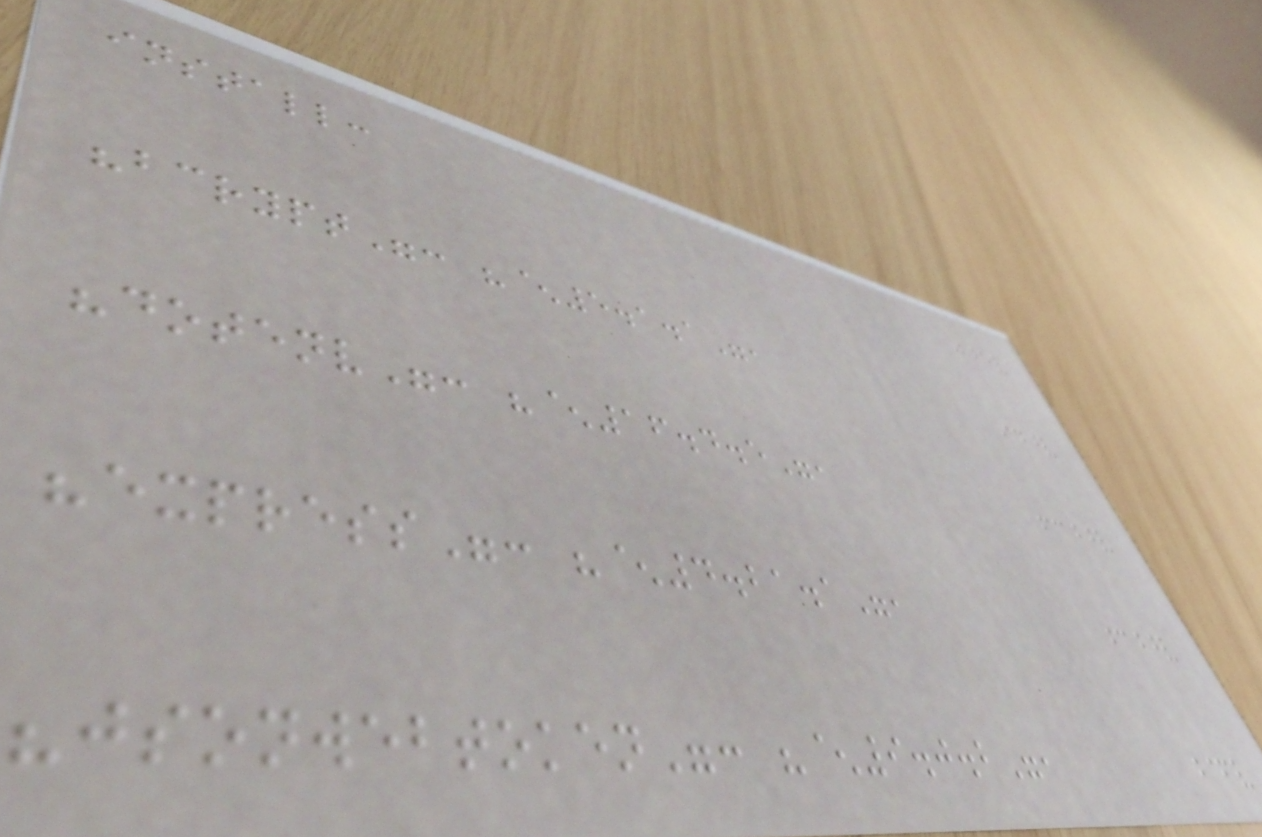install:
"bcrypt": "^5.1.1",
"dotenv": "^16.4.5",
"express": "^4.21.1",
"jsonwebtoken": "^9.0.2",
